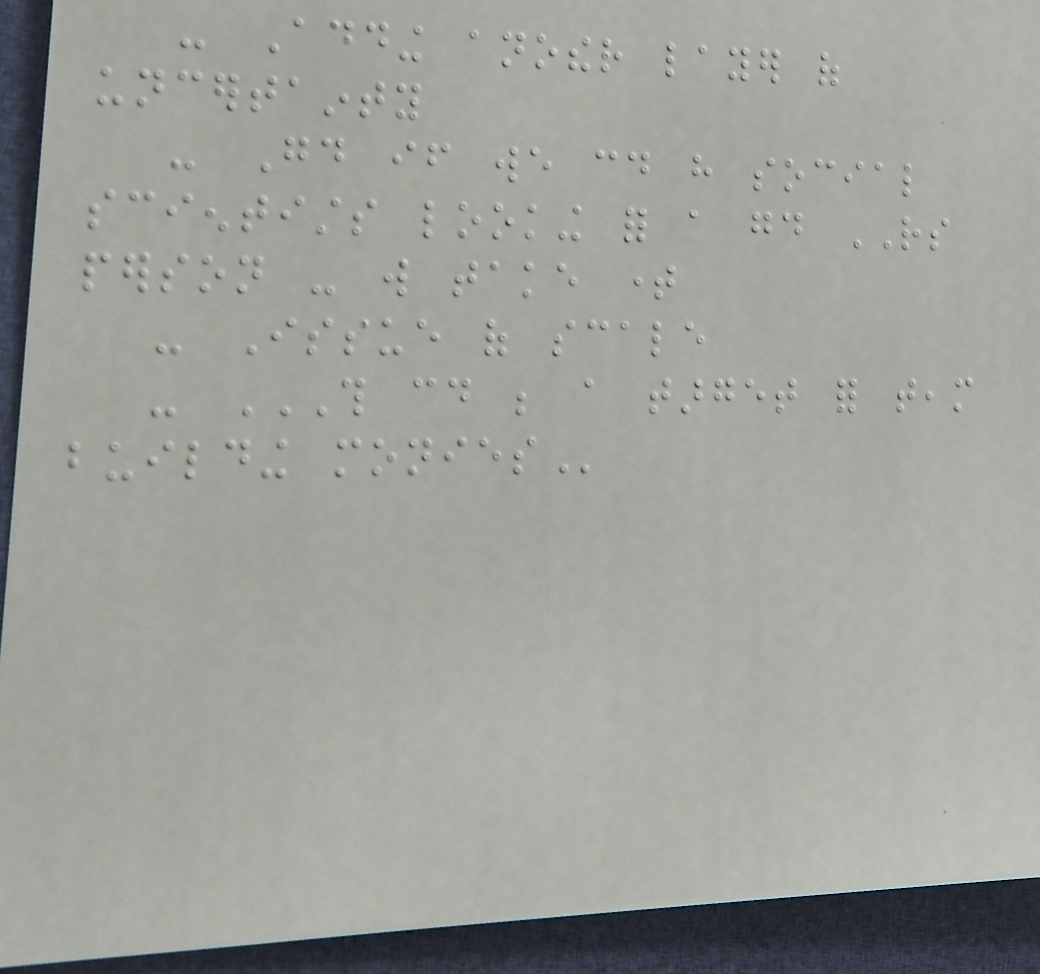- Adding another layer of
uncertainty
- Good if we could have social
scientists looking for a good RS
person - will take time
- Issue of scale
- THIS COULD BE A TARGET FOR TEAM
BUILDING MONIES
